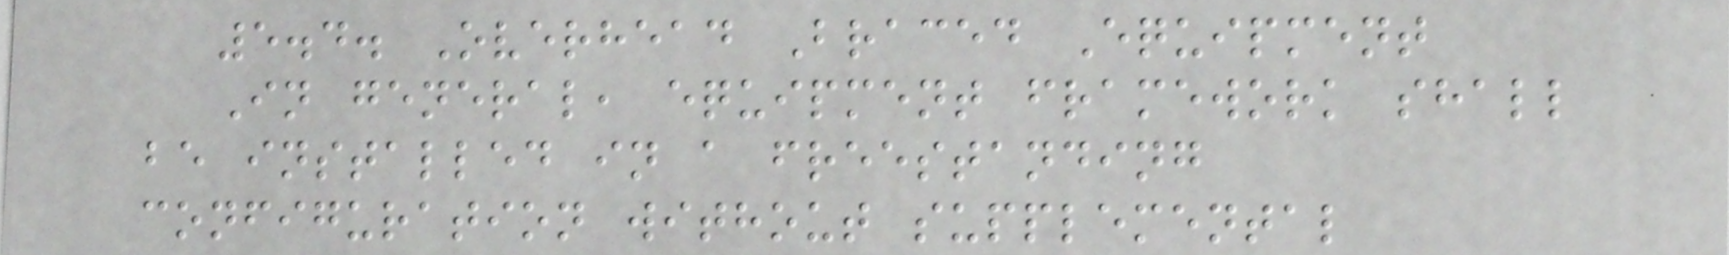5.4. Overhead Braced Equipment
In general, equipment framework shall
be installed in a freestanding
configuration without supplemental
